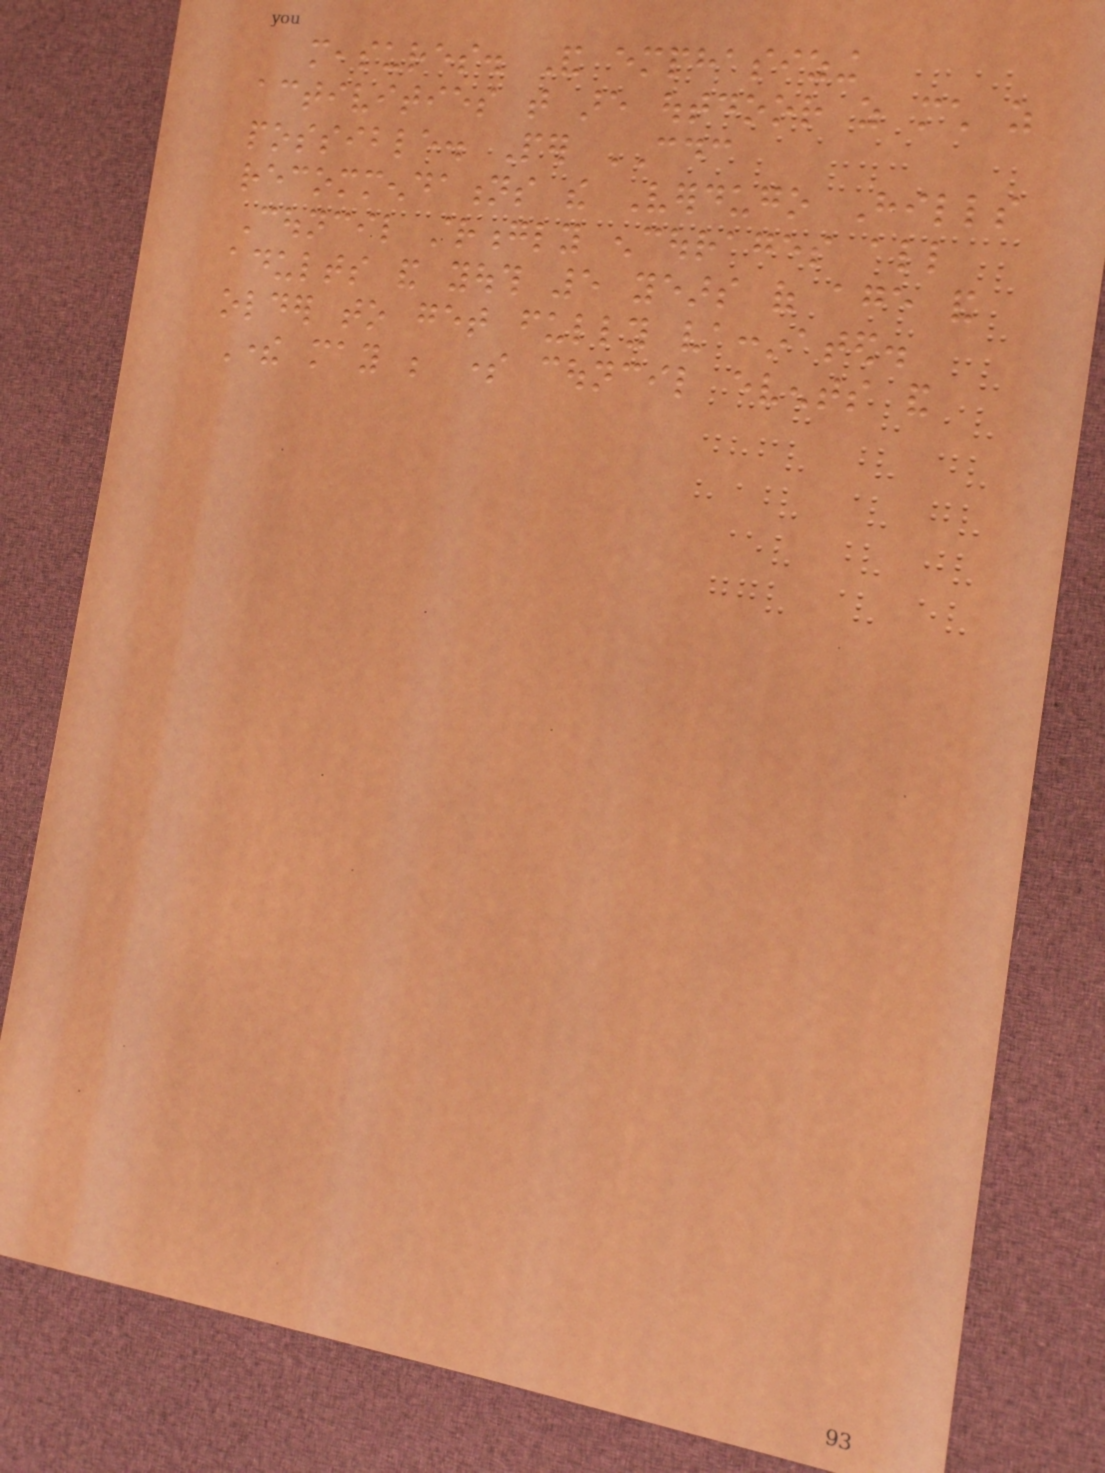measures. And emphasizing
activities that are outdoor as much as
possible. Per CDC
recommendations the Verdugo Hills
Council strongly encourages all
adults and youth 5 years of age and
older to get fully vaccinated.
There may be some council events and
